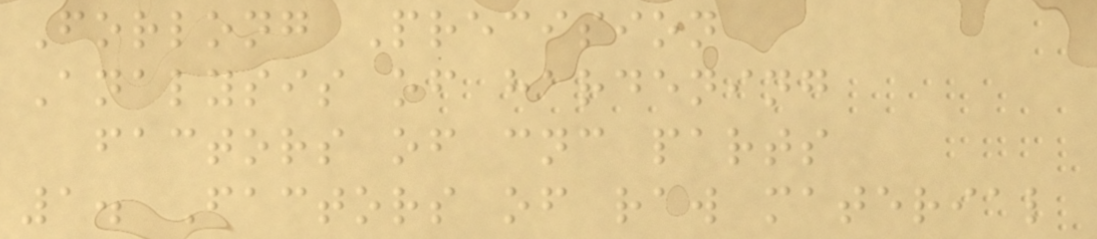Forlong Precision
Analysis of hardening
factors of cnc parts
1. Factors of raw material
